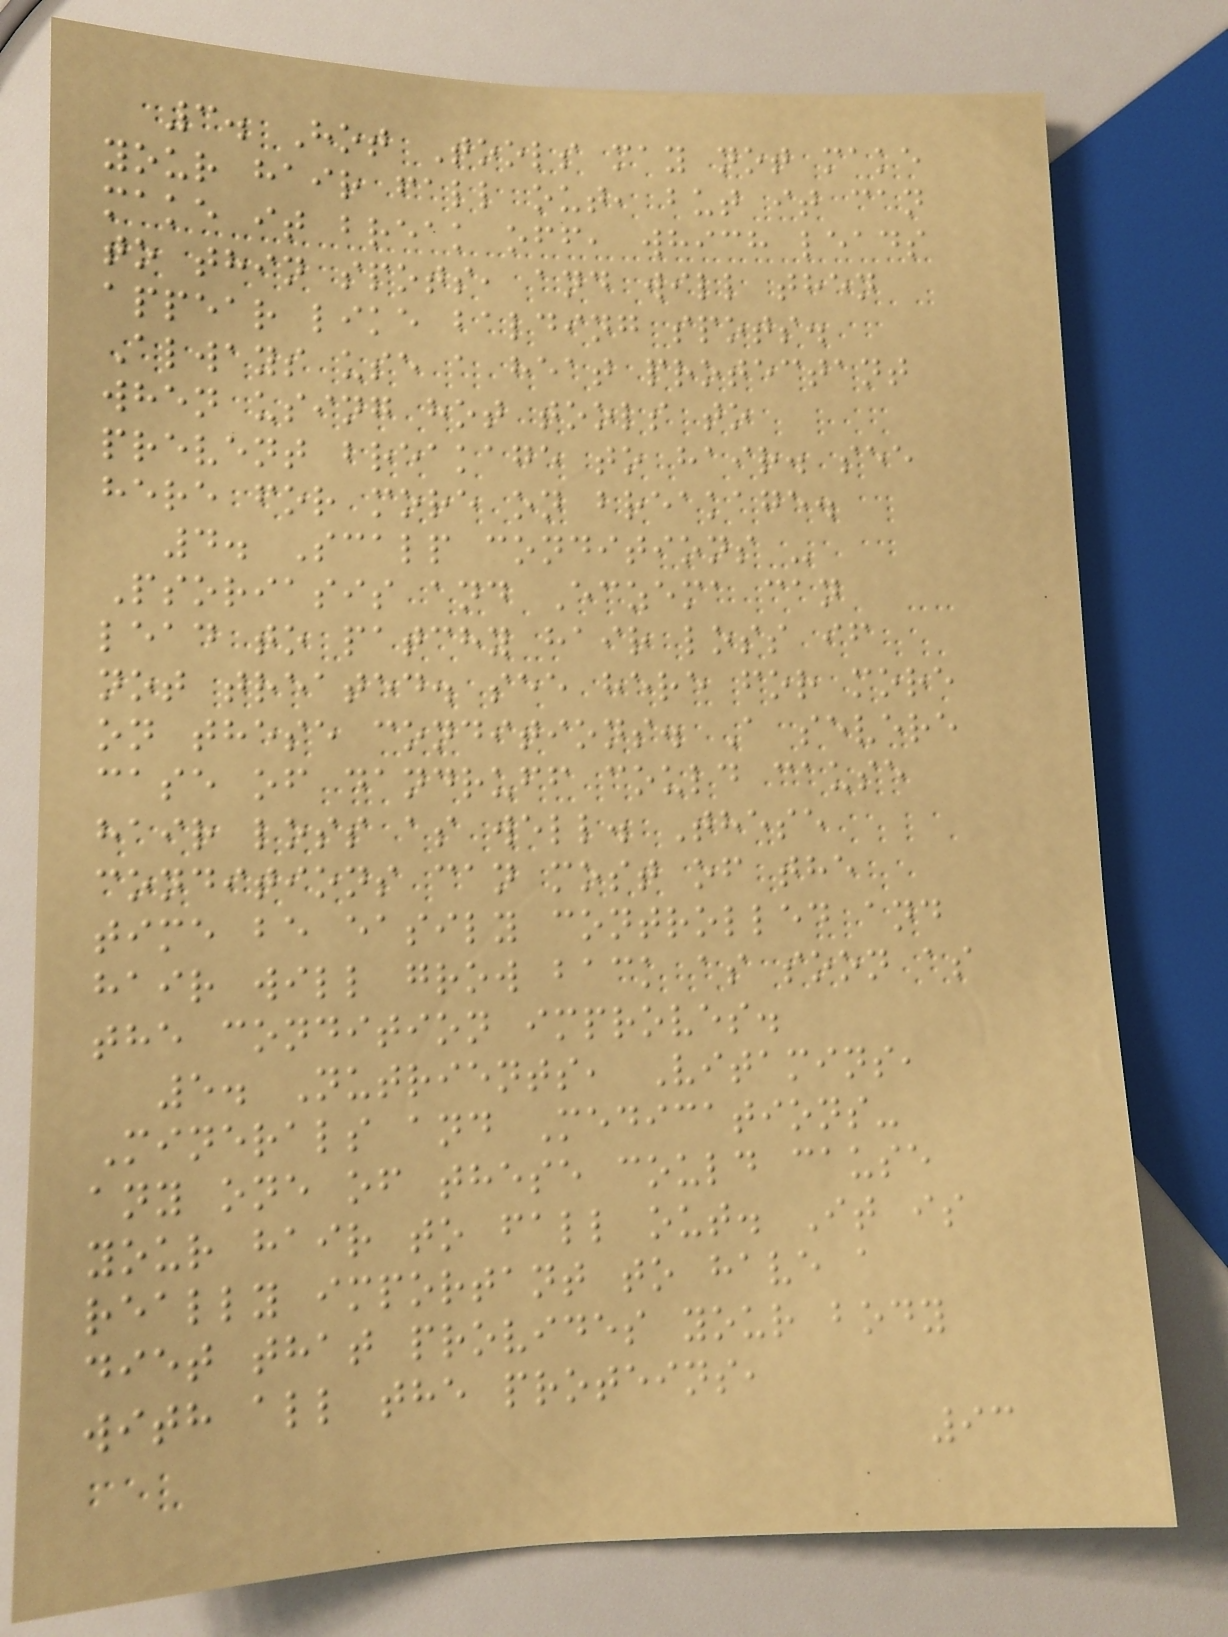3. Hot Tools may not make
your hair fall out, but it can
make it break off, which leads
to thin spots, and will then
appear like balding spots.
Always use a heat protectant
when using hot tools to
prevent breakage to hair. see
here for more on breakage.
4. Scalp conditions -
Psoriasis and Eczema can
lead to patchy hair loss if
not treated. see here for more
on these conditions. A severe
case of dandruff could cause
hair loss as well. These
conditions can most of the
time be easily controlled and
hair will grow back as soon as
the condition improves.
5. Nutrients, Vitamins,
Minerals and Medications-
any one of these could cause
your hair to fall out. It is
really important to have a
diet that provides your body
with all the proteins,
93
